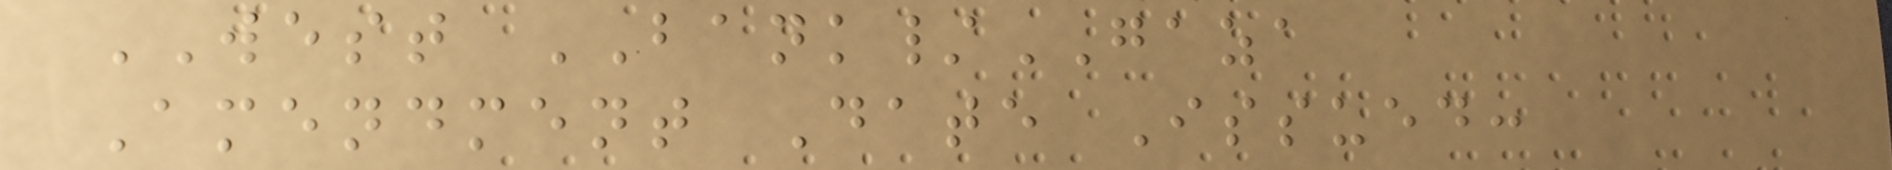WEST BANK/GAZA
Amendment Date Issued:
